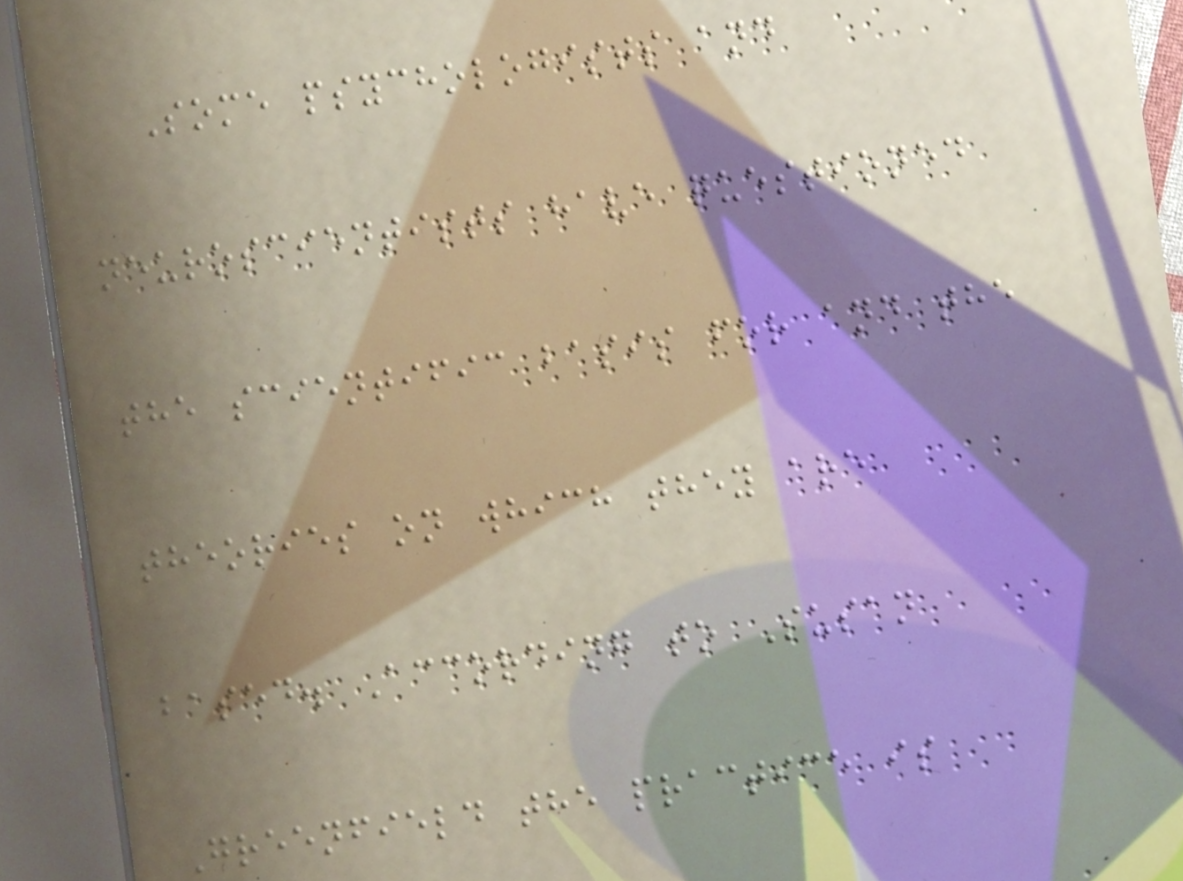Some psychologists and
neuroscientists have questioned
the scientific basis for and the
theories on which they are
based. According to Susan
Greenfield the practice is
